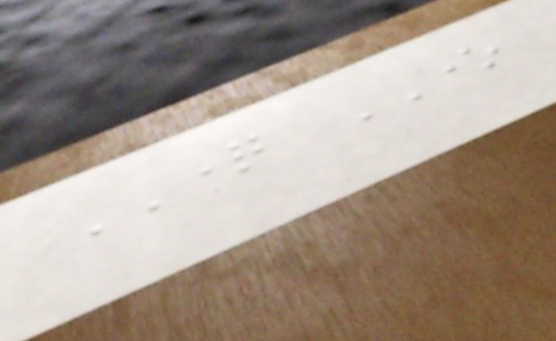QUESTION ONE
